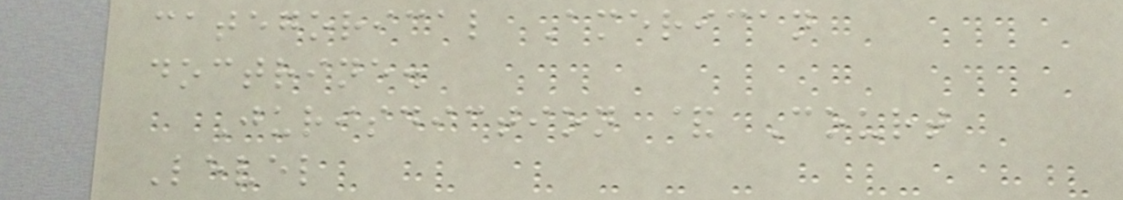categorical American
doctrine.
Jurisdiction & Court
Level
